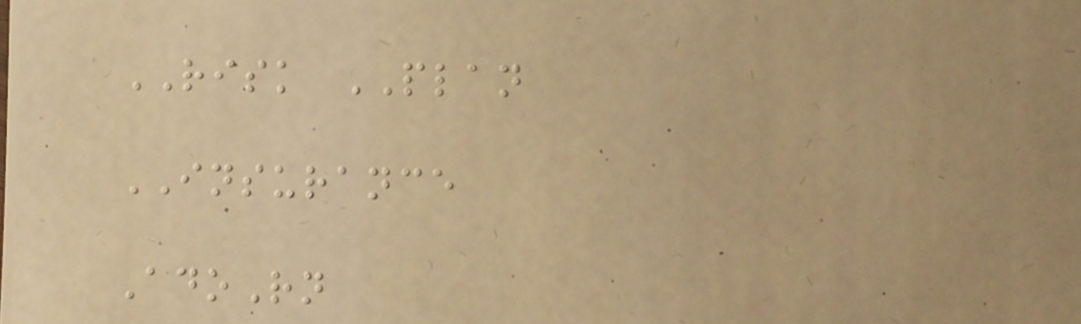RISK PLAN
INSURANCE
AdoRn
